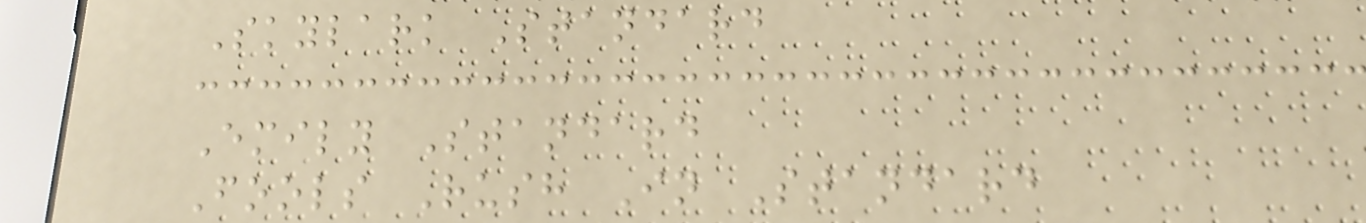Skylark Standard
Emily Standard
Fools Rush In Standard
